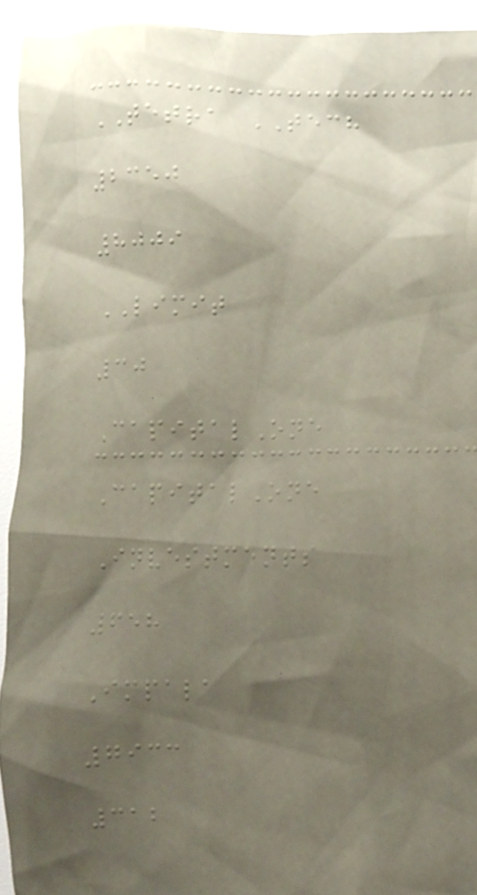TETRA TECH
2350
8009
LIMIT
30
CapitalOne
CapitalOne
Investments
658
Impala
7933
312
